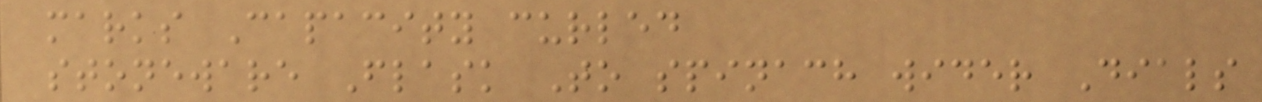marks Capacity curled
stoneware Flask To spinach wider Dials
